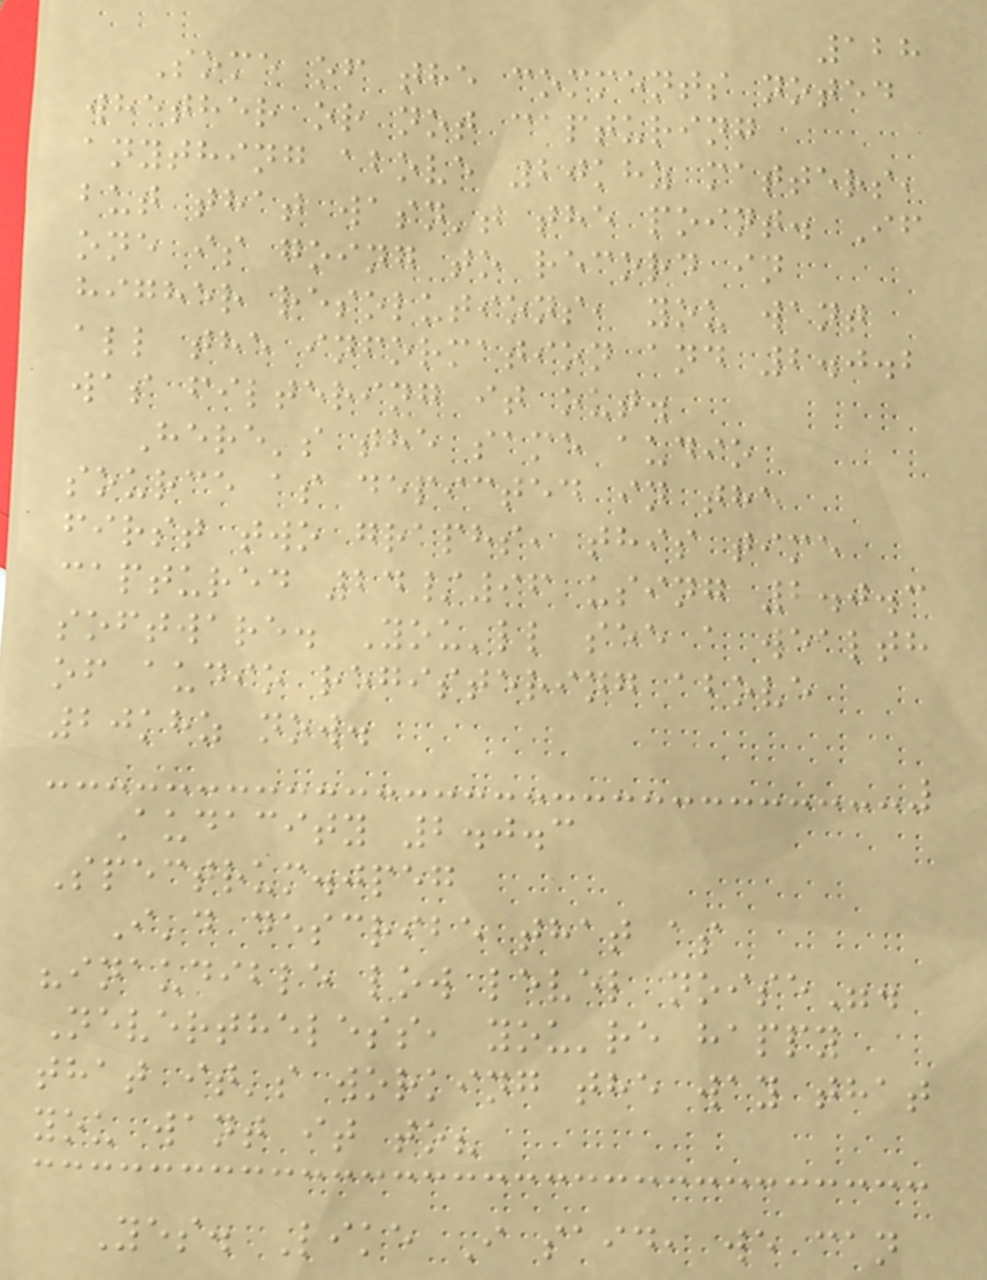128
Some of the comments noted
whether or not capturing
anything above 20khz matters,
but that wasn't the point. If
one is going to record in
higher resolutions, you want
all the information and 2.0.2
was filtering it out.
Here's the same audio
source as depicted in the
first two graphs, this time
captured 24/96 using 2.0.3
software. You'll see a wealth
of audio registering above
20khz now.
Audacity 2.0.3
Spectrum.jpeg
I'd describe that as
"inaudible low level noise".
Nevertheless, you're happy
that it's working the way that
you want it to?
Yes. Like I said, we can
